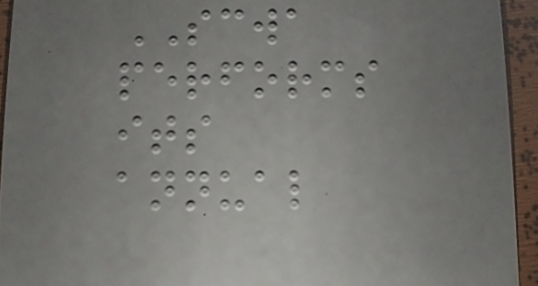SCWA
performs
its
annual
